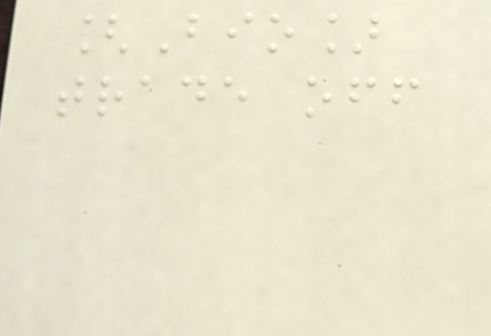[Bio]
trade off
